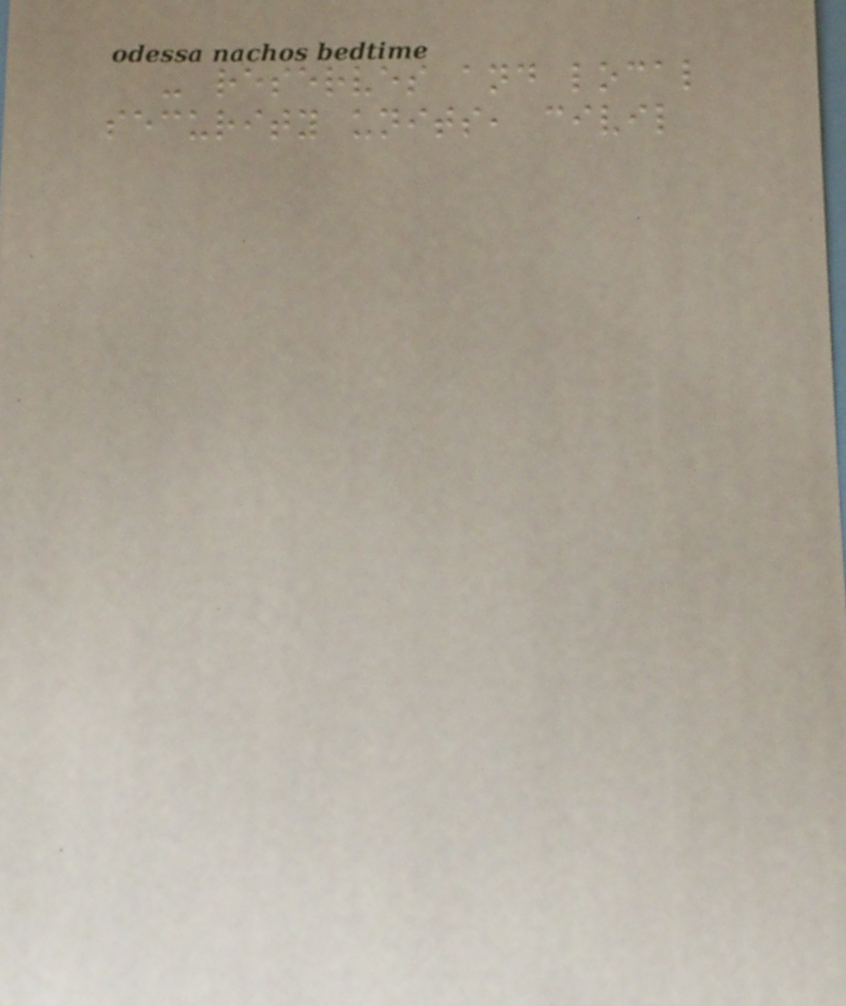- reserves and local
security units, civil
